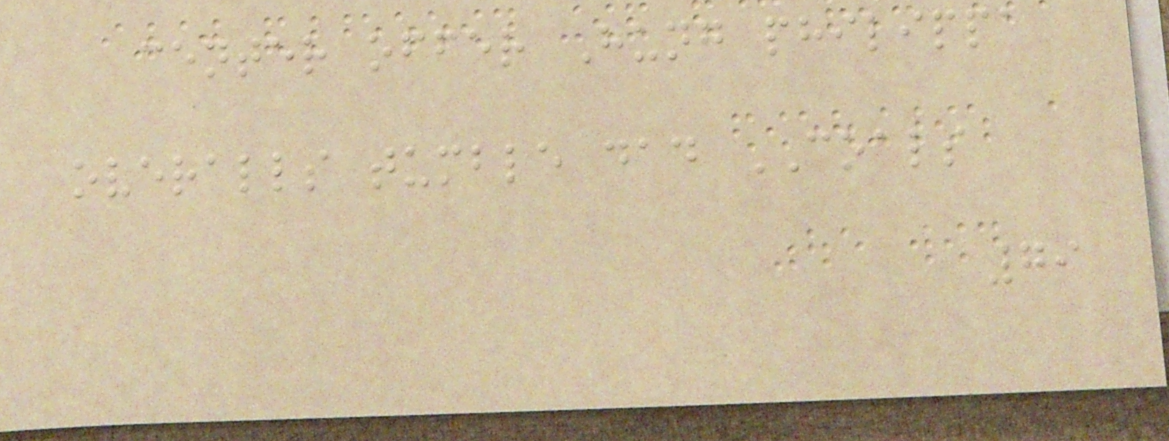center offer Hung philippa
overalls tumble dad COALS
79
